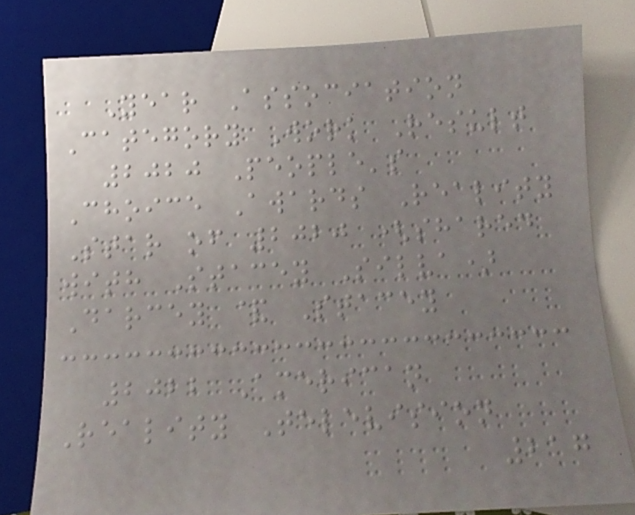Year Association
Category Work Result
2020 People's
Choice Awards Reality
Star of 2020 (shared
with Stacey Silva)
Darcey & Stacey
2022 American
Reality Television
217
